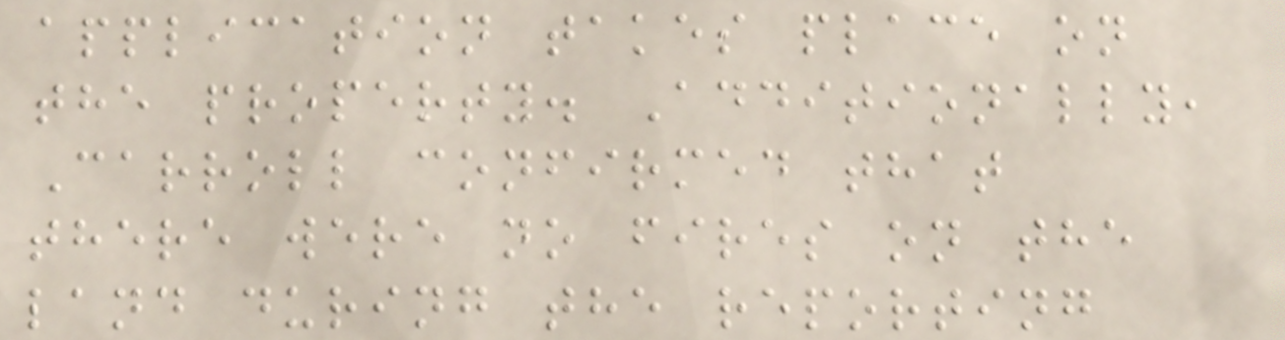application takes place on
the property. Additionally,
Carroll confirmed that
there were no fires on the
land during the reporting
